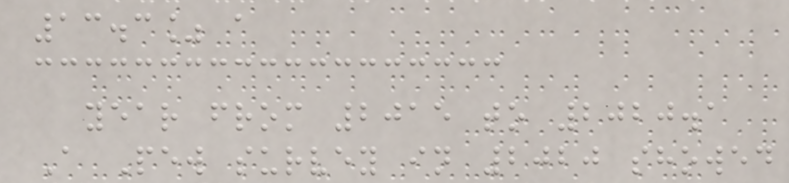13.3% a
year from 2015 to 2020.1
A Pew survey in 2020 showed
